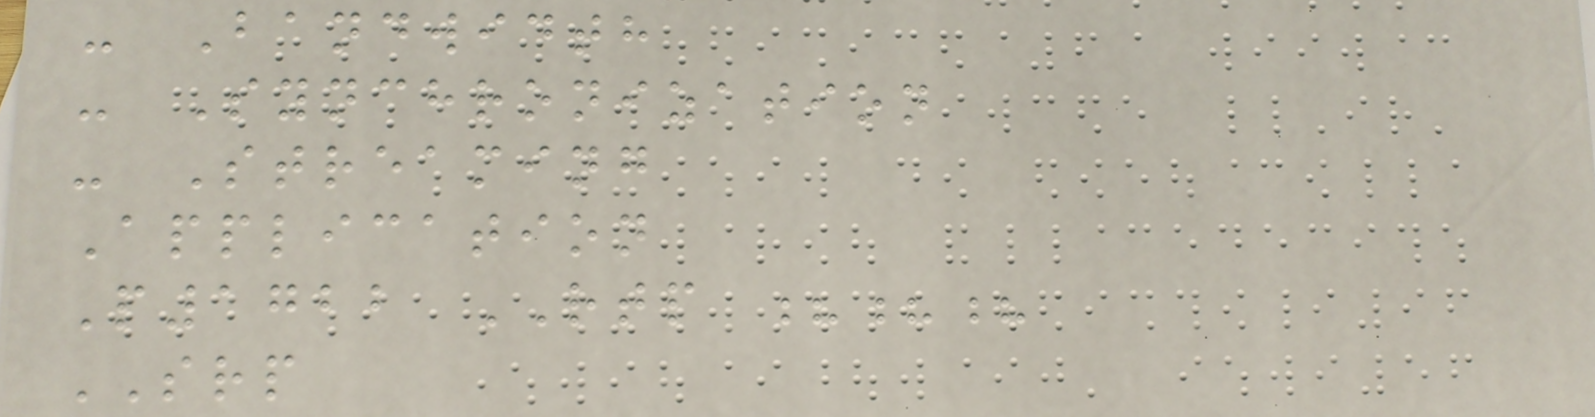- Bandwidth
- Synchronization
- Streaming
Application
P1722 RTP ???
SRP
